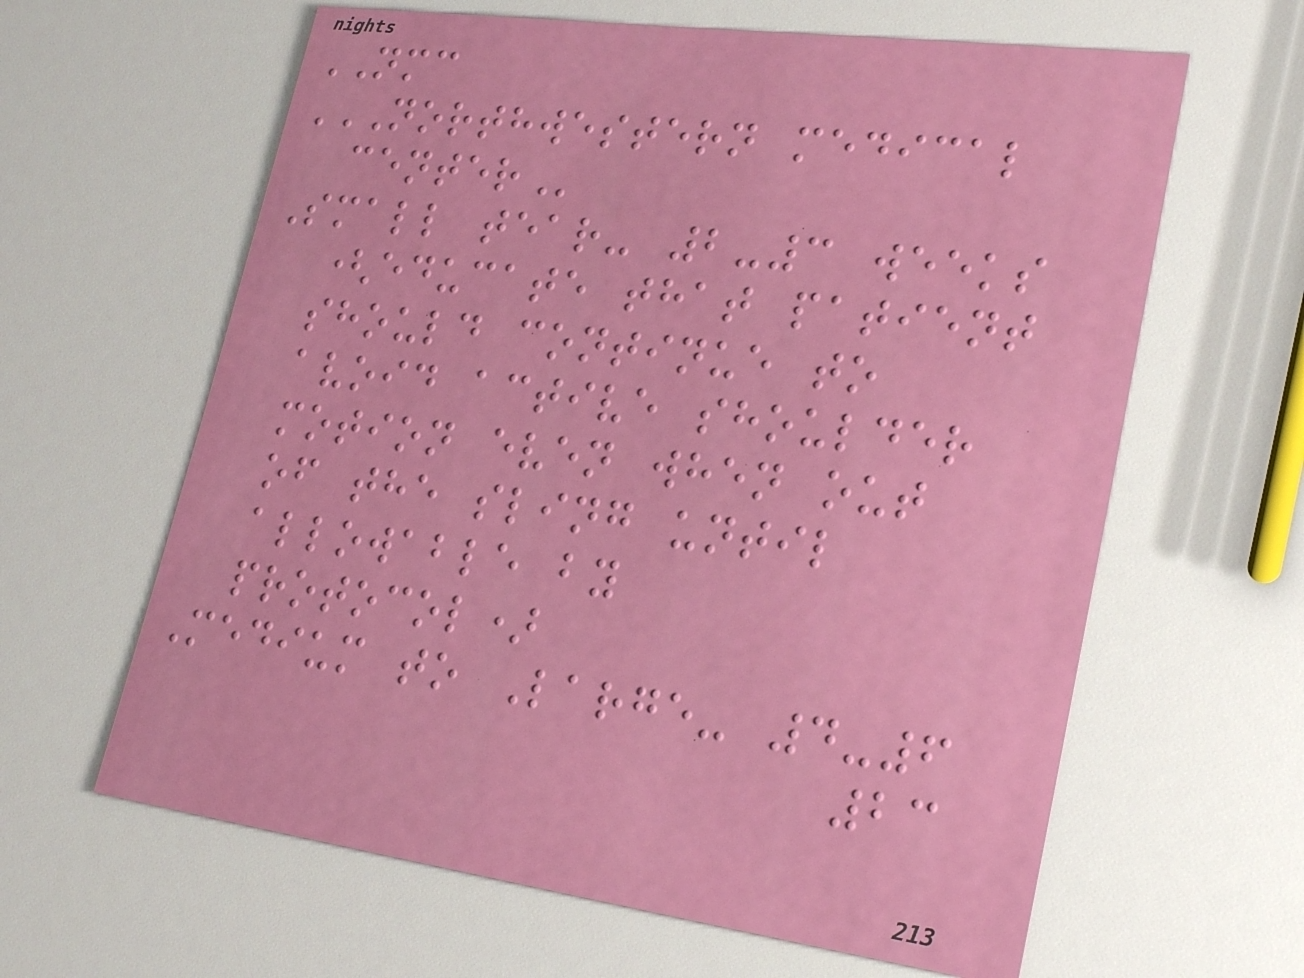NMC
NORTHWESTERN MEDICAL
CENTER
Small tear- 2-3 weeks
(educate that patient
should continue to
avoid active shoulder
motion even when out
of the sling until
allowable by
protocol)
Medium to Large- 4-6
23
